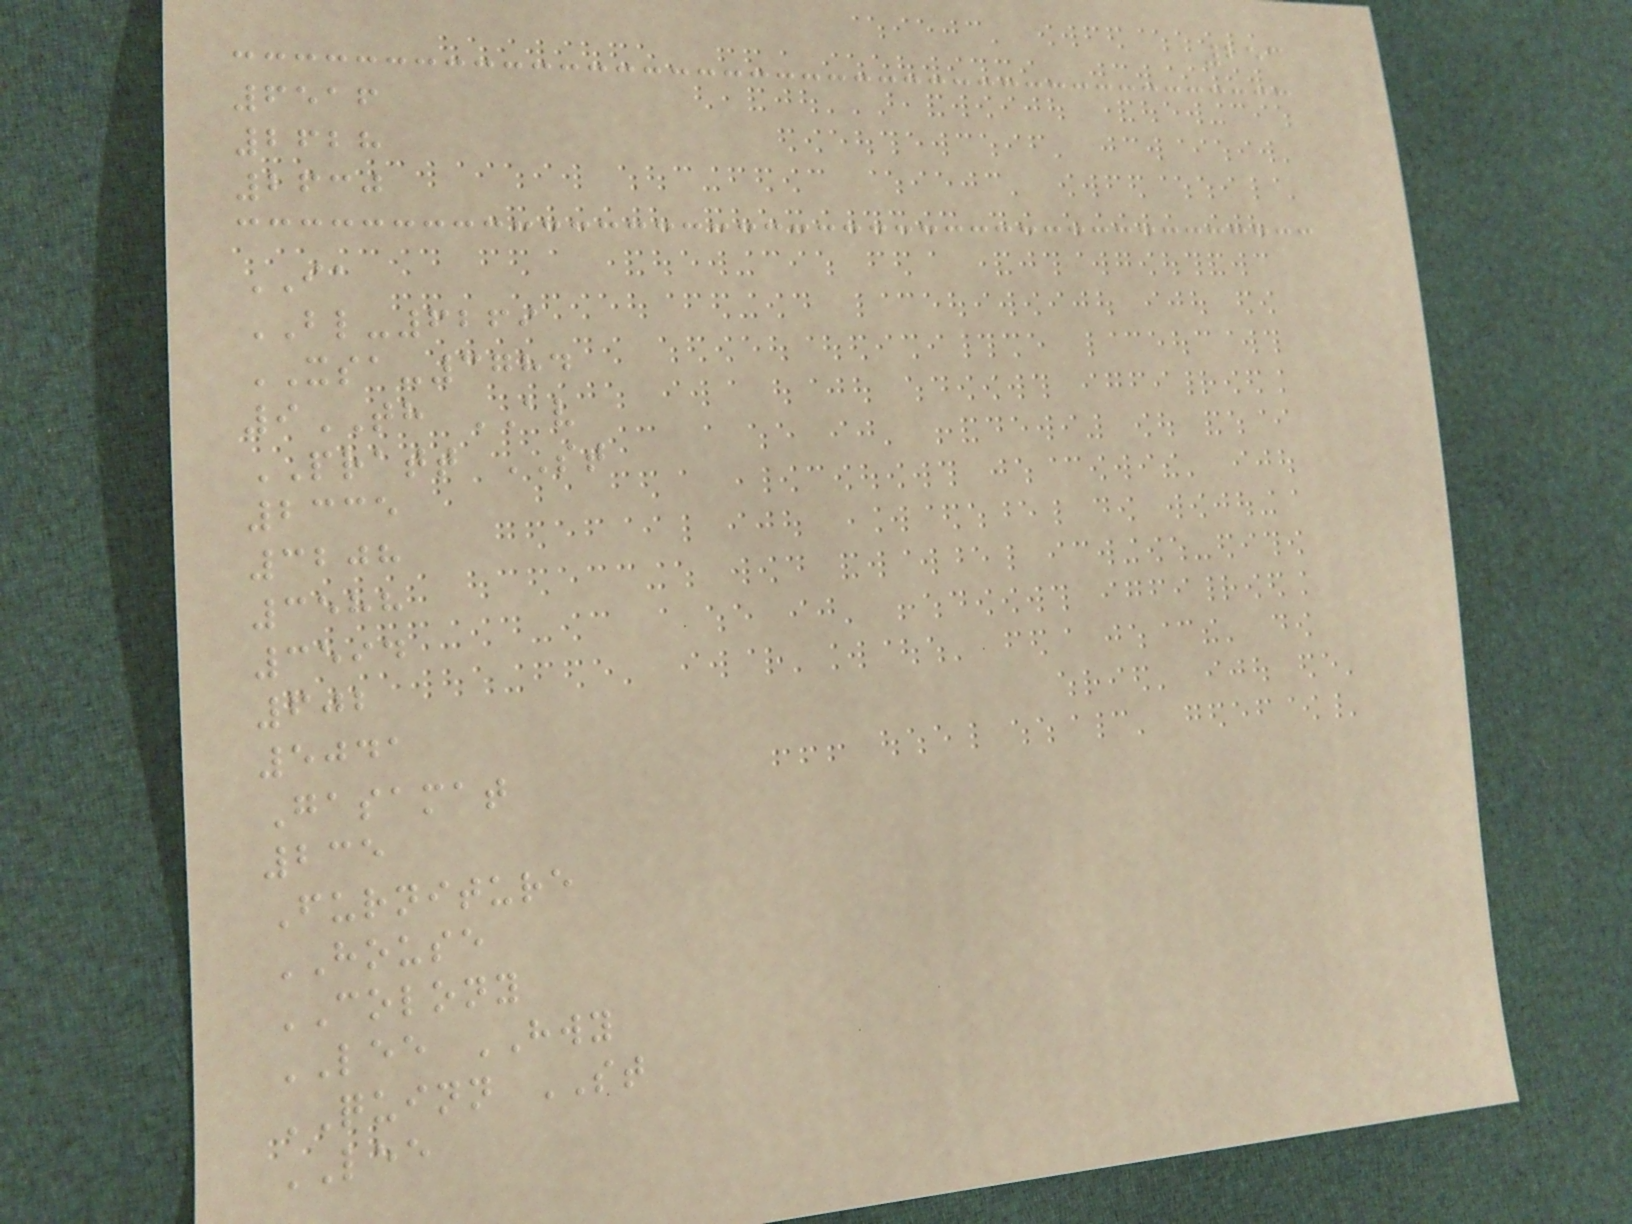253
6516
2628
2630
IA
BL-6269
XSA-3784
9TH AV
PRATT ST
2335
3208
3588
3594
602
5041
Gasamat
235
Furniture
HOUSE
COLONY
LEE HWY
QUINN ST
LEE
